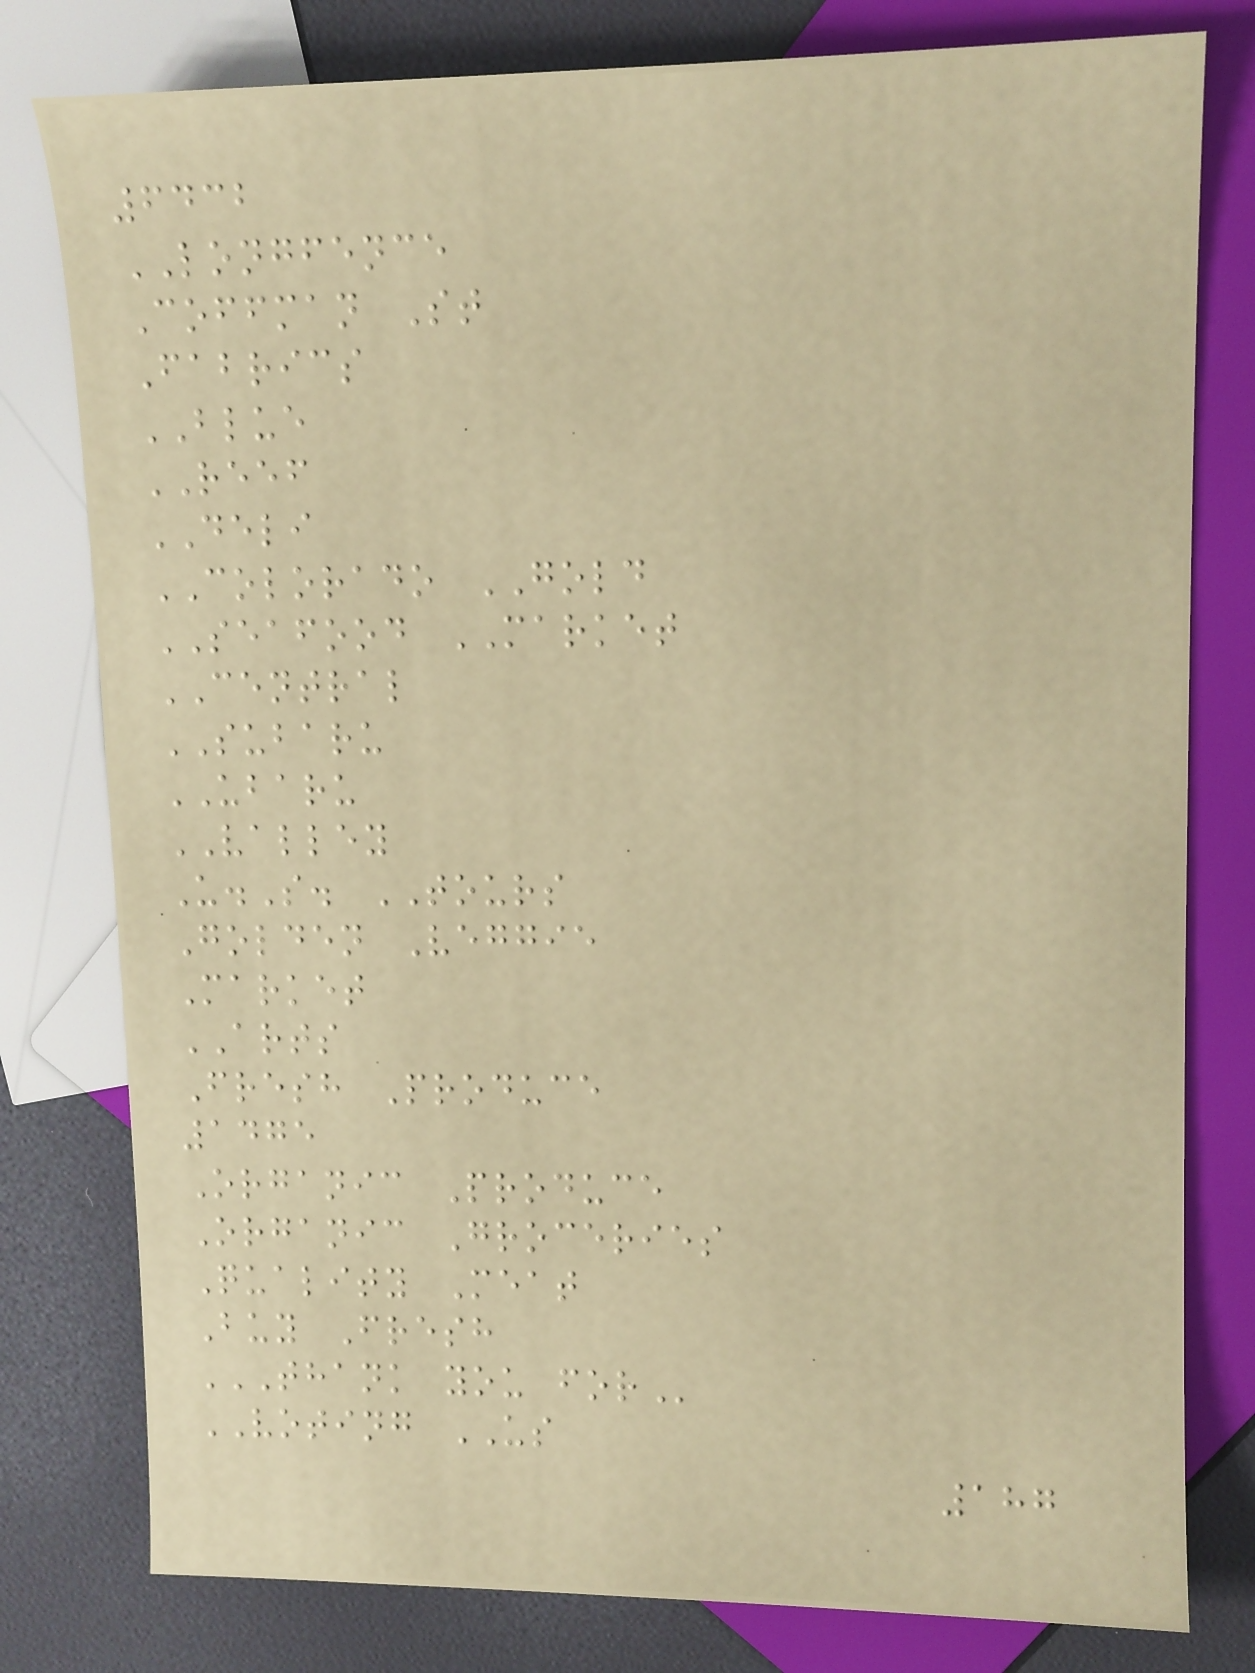6432
LONGFENCE
Coffman St
Fabrics
BLUE
REEF
DELI
COLORADO GOLD
SEAFOOD MARKET
CENTRAL
SUBARU
UBARU
VALLEY
U.S. TOURS
Golden Veggie
Market
ARTS
Fresh Produce
1475
Organic Produce
Organic Groceries
Quality Meat
Buy Fresh
THANK YOU FOR
VOTING US
187
